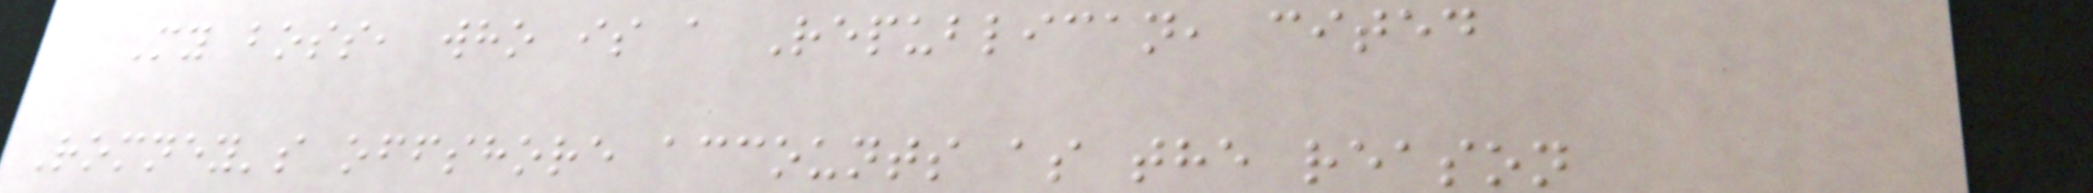My boss, who is a Republican, cited
Romney's offshore accounts as the reason
